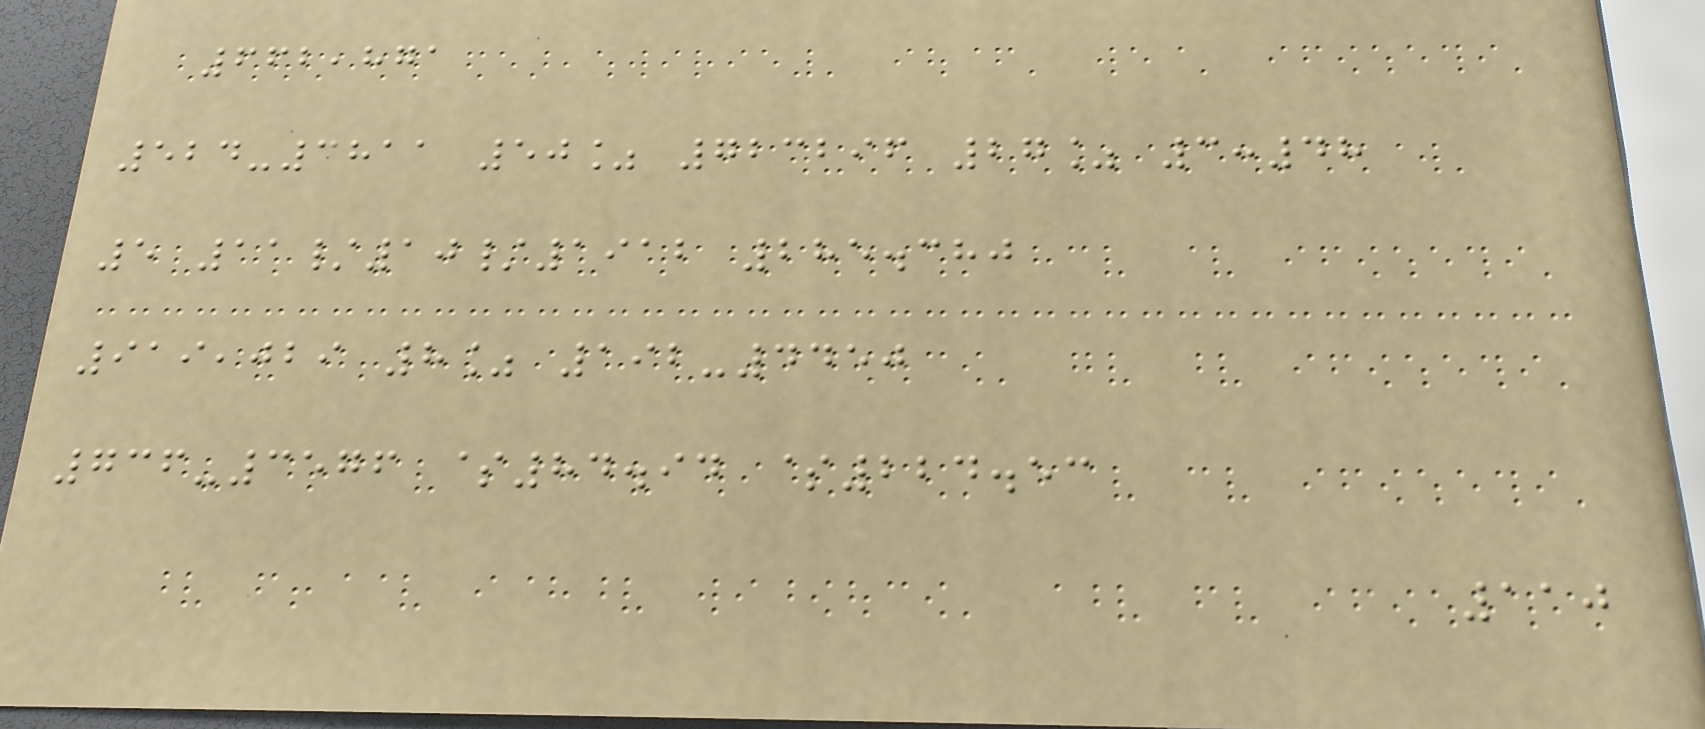662,871
524-3811 50% 723296 27% 3:48
5 11/10/1912 285.380
919,029 8% 192-4450
736-3576 $84.94 $224.53
110
